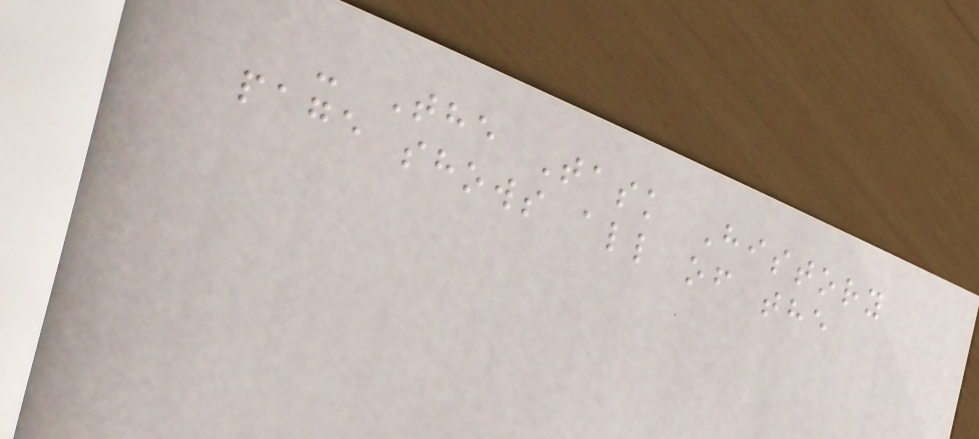- The Task History
page shows all of the
